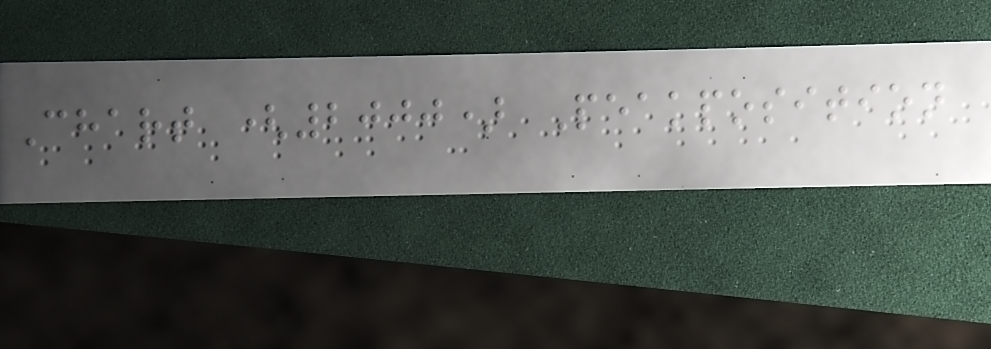Chart (2000) Peakposition
